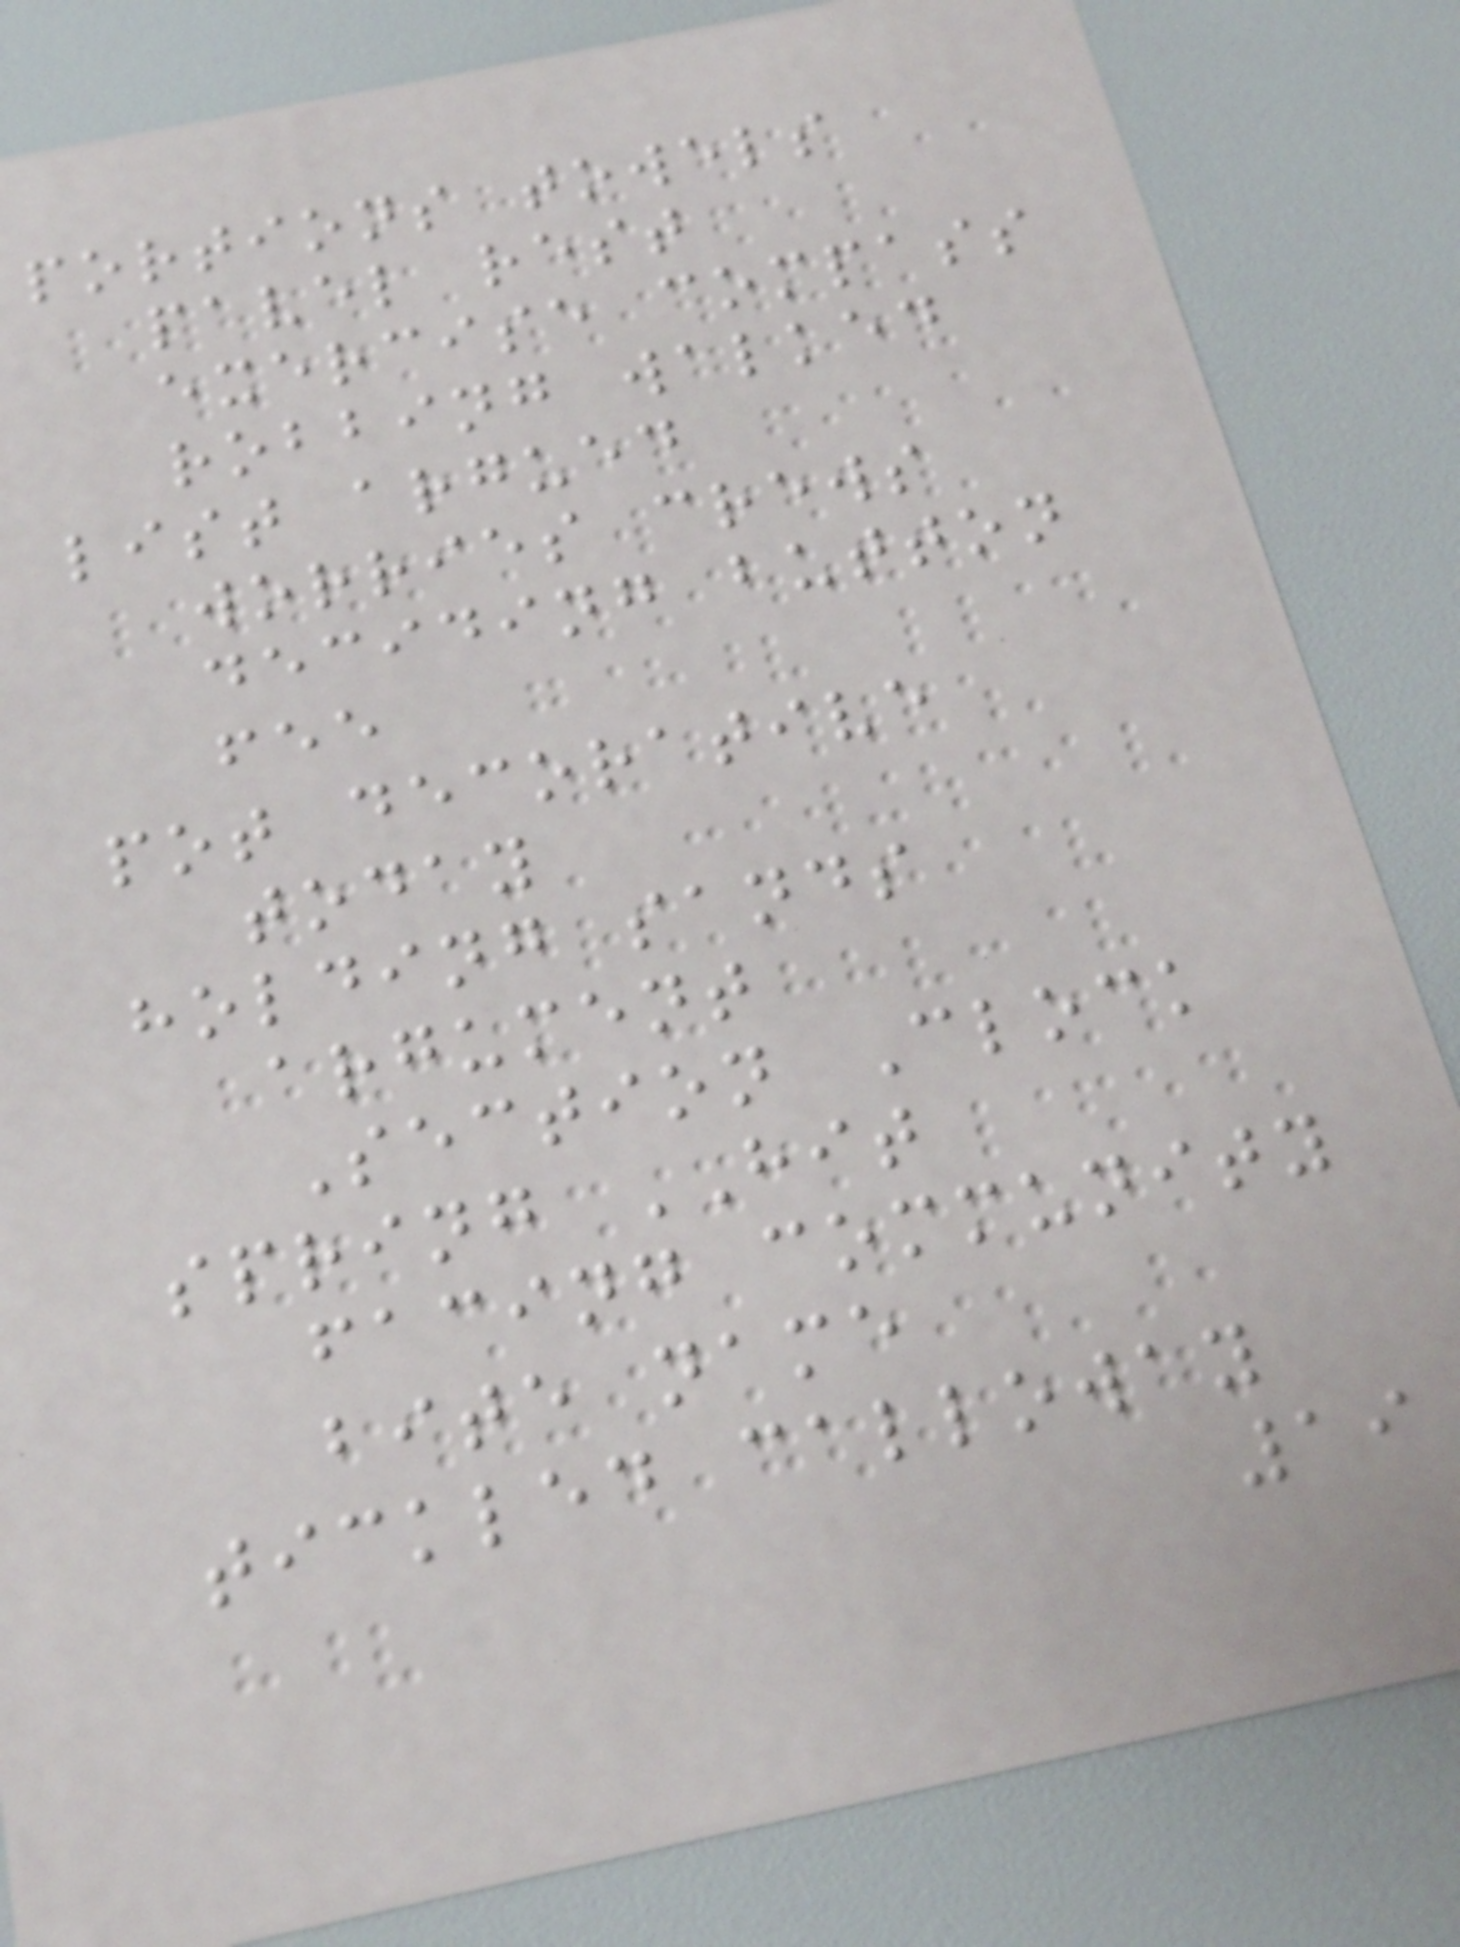portions towels
pavel rest
exercise compass
robbing walked
list argued
worries crews
deciding button
fee
pot decorative
today
holding sands
argument
Section Clock
spring HIT
facing community
bite name
tickled calloway
19
